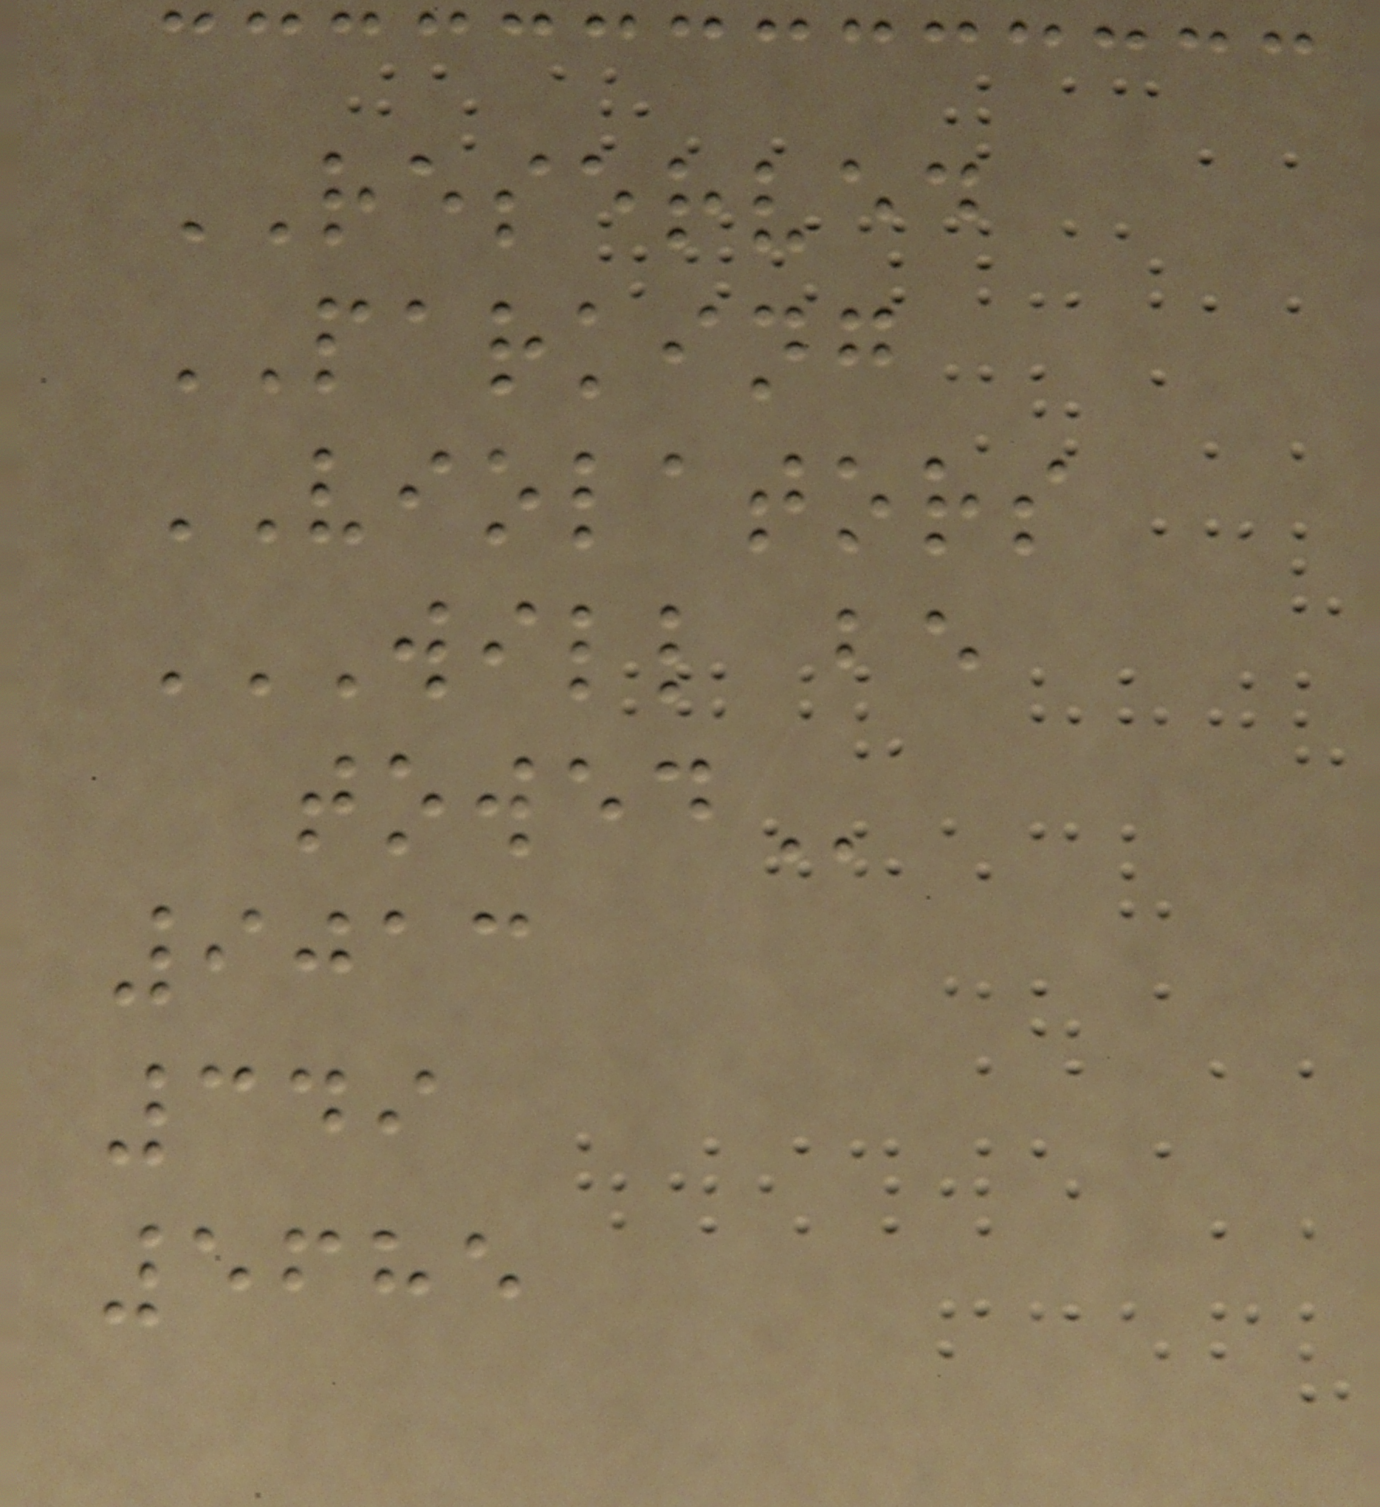RESERVED
PARKING
VIOLATORS
WILL BE
TOWED
9013
349
5685
